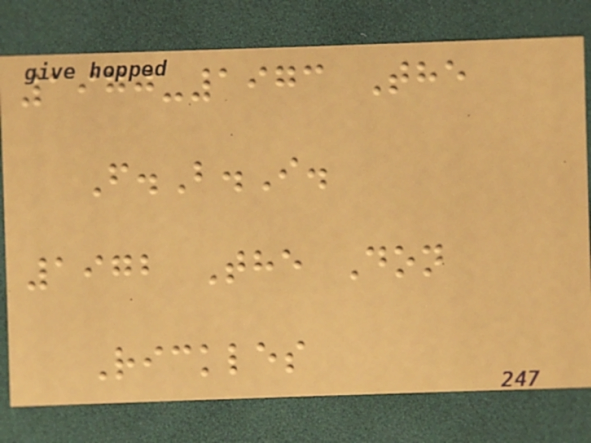1970-1973 The
F.B.I.
1972 The Don
Rickles
